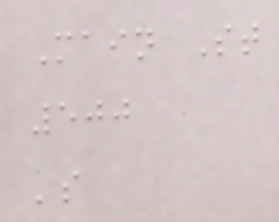Main St
500
's
